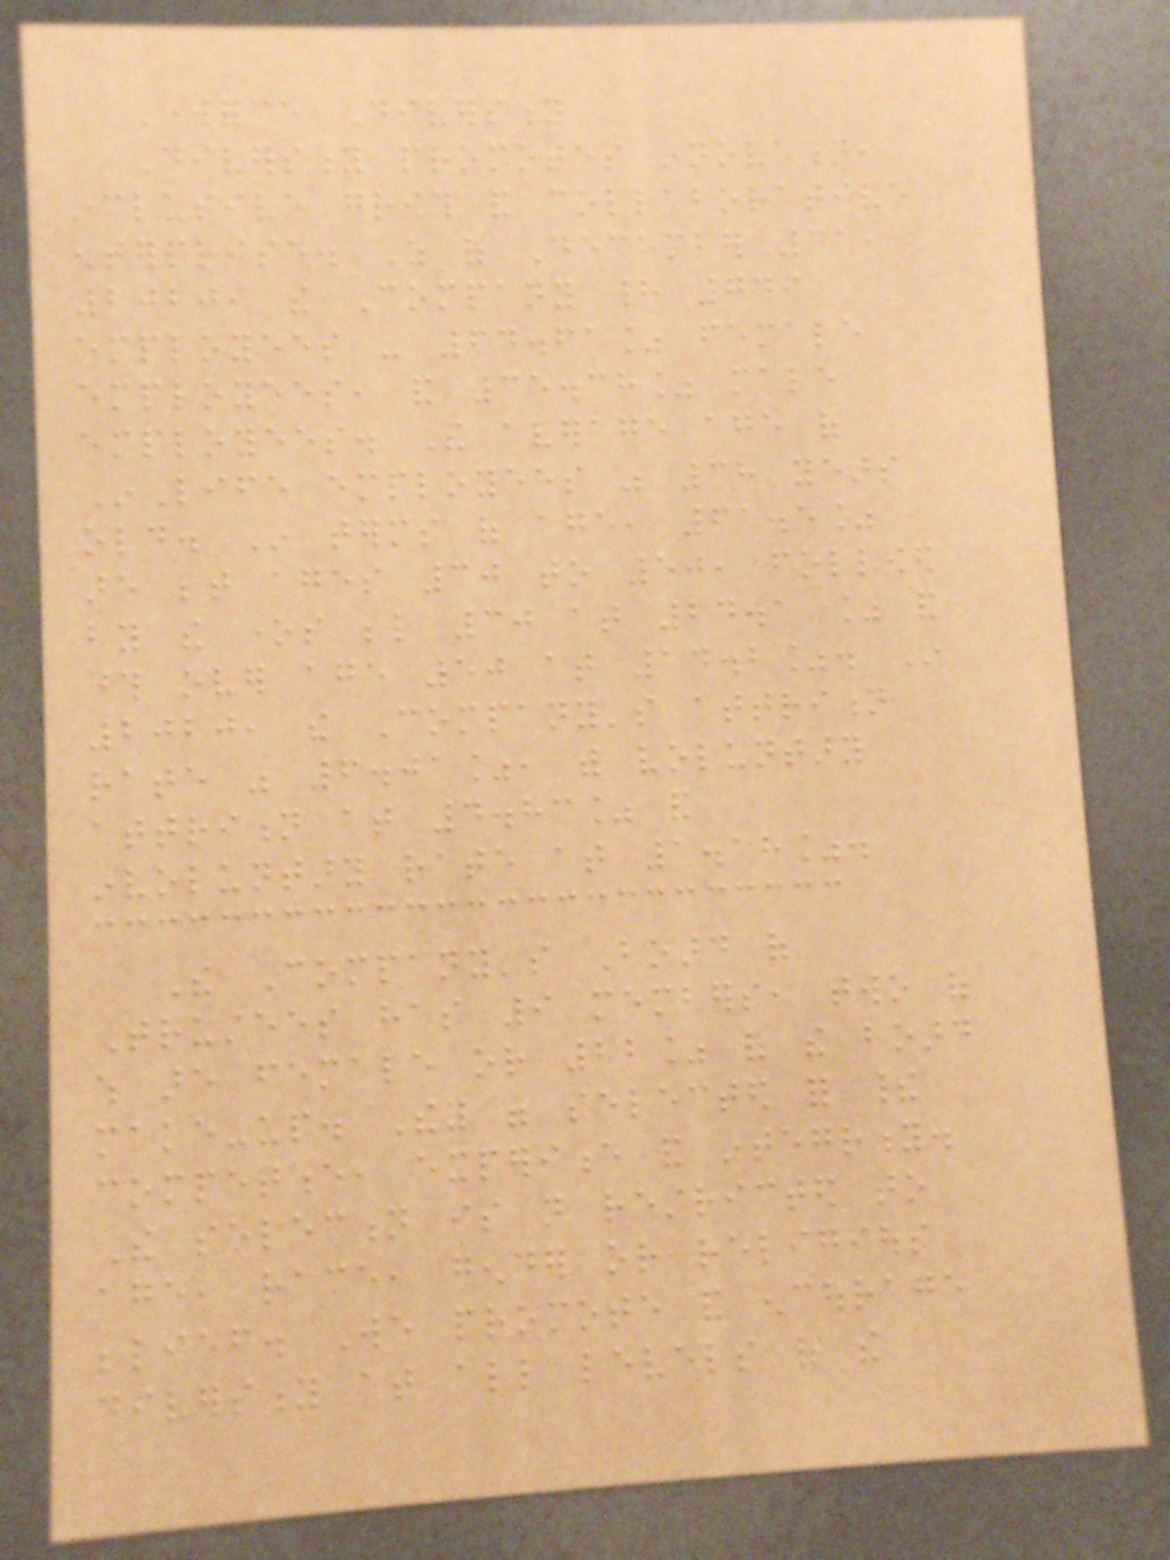Workforce Diversity
Diversity promotes innovation,
inclusive growth and collaborative
enterprise. As of December 31,
2020, the Company had 749
employees - 64.61% female
employees, and 35.38% male
employees. The average age of
InLife employees was 38 years
old. In terms of age, 61.5%
are between ages 30 to 50, followed
by the ones below 30 at 24.1 % and
those over age 50 at 14.2%. In
2020, the Company's attrition
rate was 6.01%, with voluntary
attrition at 4.83% and
involuntary rate at 1.18%.
The Company's Board of
Trustees has 9 members, two of
which are female or 22% of the board
make-up. They were selected for their
competence, experience and integrity.
The selection is not restricted to
age, race, gender or religious
belief. We promote and encourage
diversity at all levels of the
